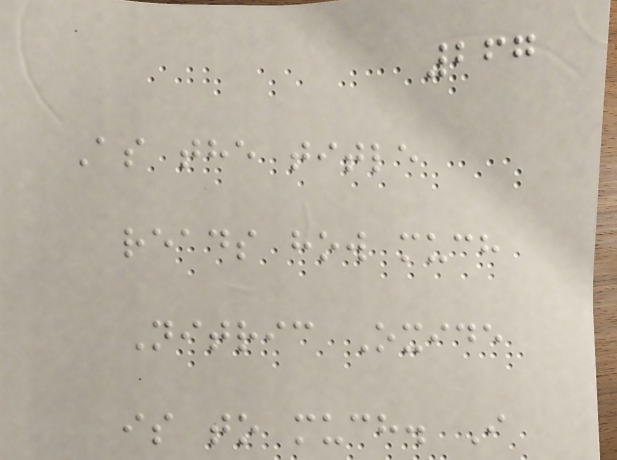267
As the title
reads how much
Nitric Oxide
is to much. I
